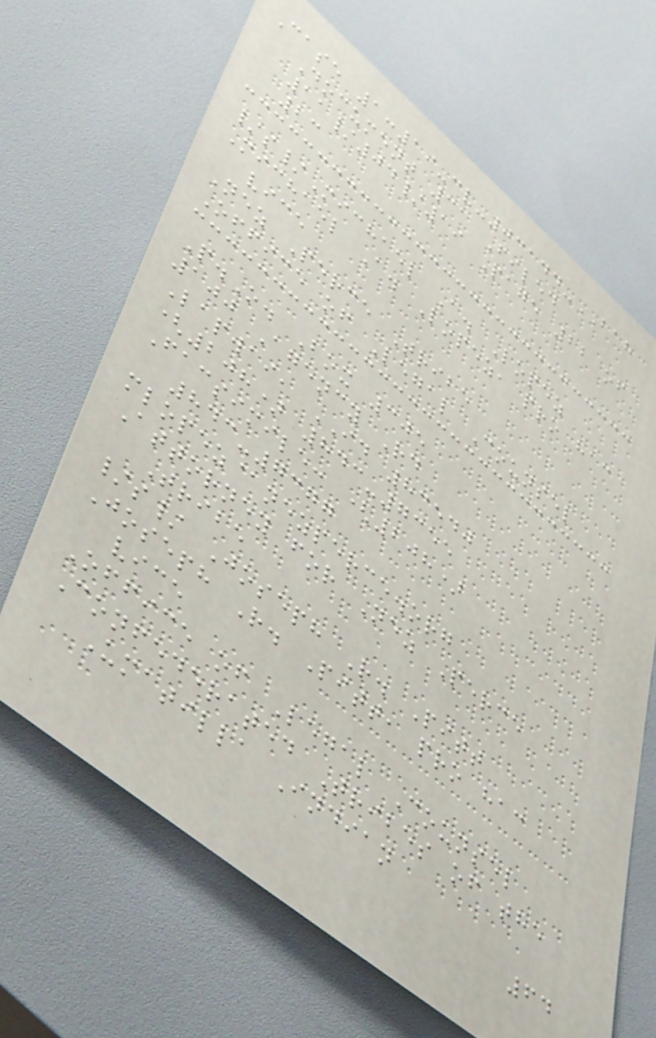Case 1:19-cv-03144-BAH
Document 31 Filed
11/04/19 Page 22 of
23
/s/Michael A. Lopez
Michael A. Lopez, pro hac
vice
Nez Perce Tribe
Office of Legal Counsel
P.O. Box 305
100 Agency Rd
Lapwai, ID 83540
(208) 843-7355
Facsimile: (208)
843-7377
mlopez@nezperce.org
Attorney for Nez Perce
Tribe
/s/ Joseph R. Pitt
Joseph R. Pitt, pro hac
vice
Office of Legal Counsel
Confederated Tribes of the
Umatilla Indian
64
